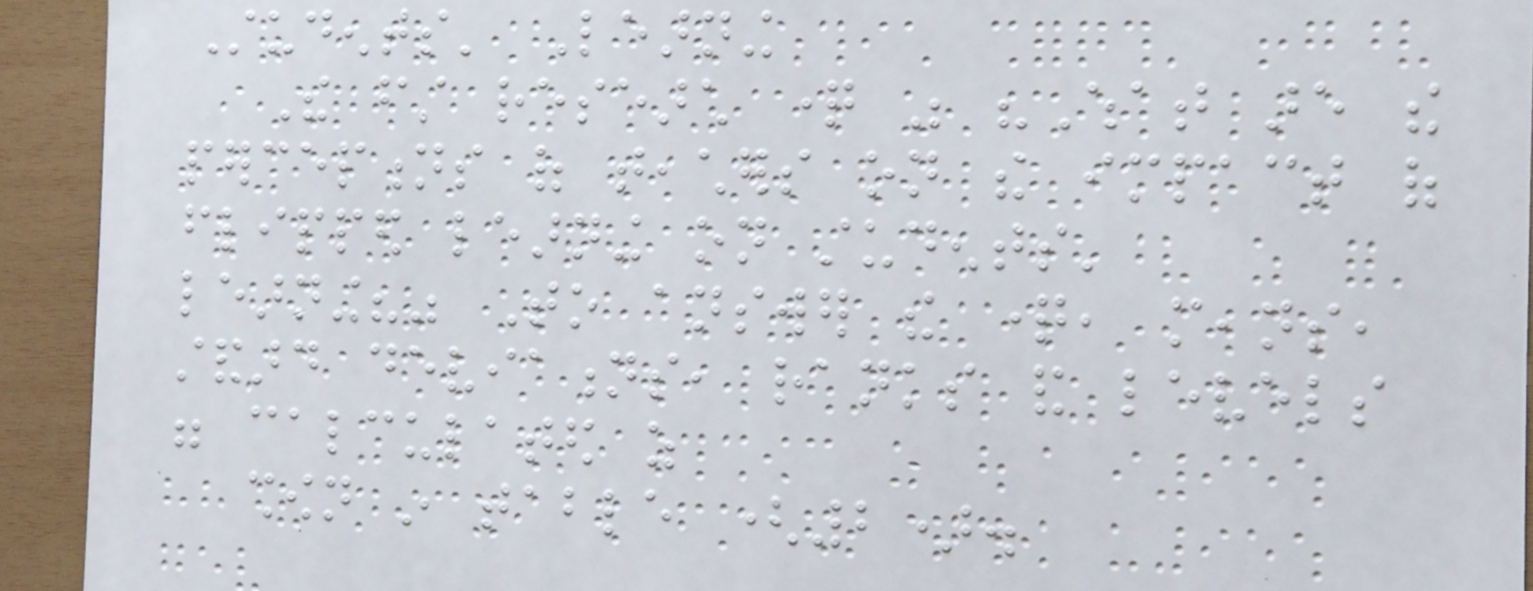Students' Learning
The first research question was "What are the
perceptions of teachers on the impact of
flipped learning on students'
learning?" To answer the question, means,
standard deviations, ranks and levels
were calculated as
shown in table (2).
